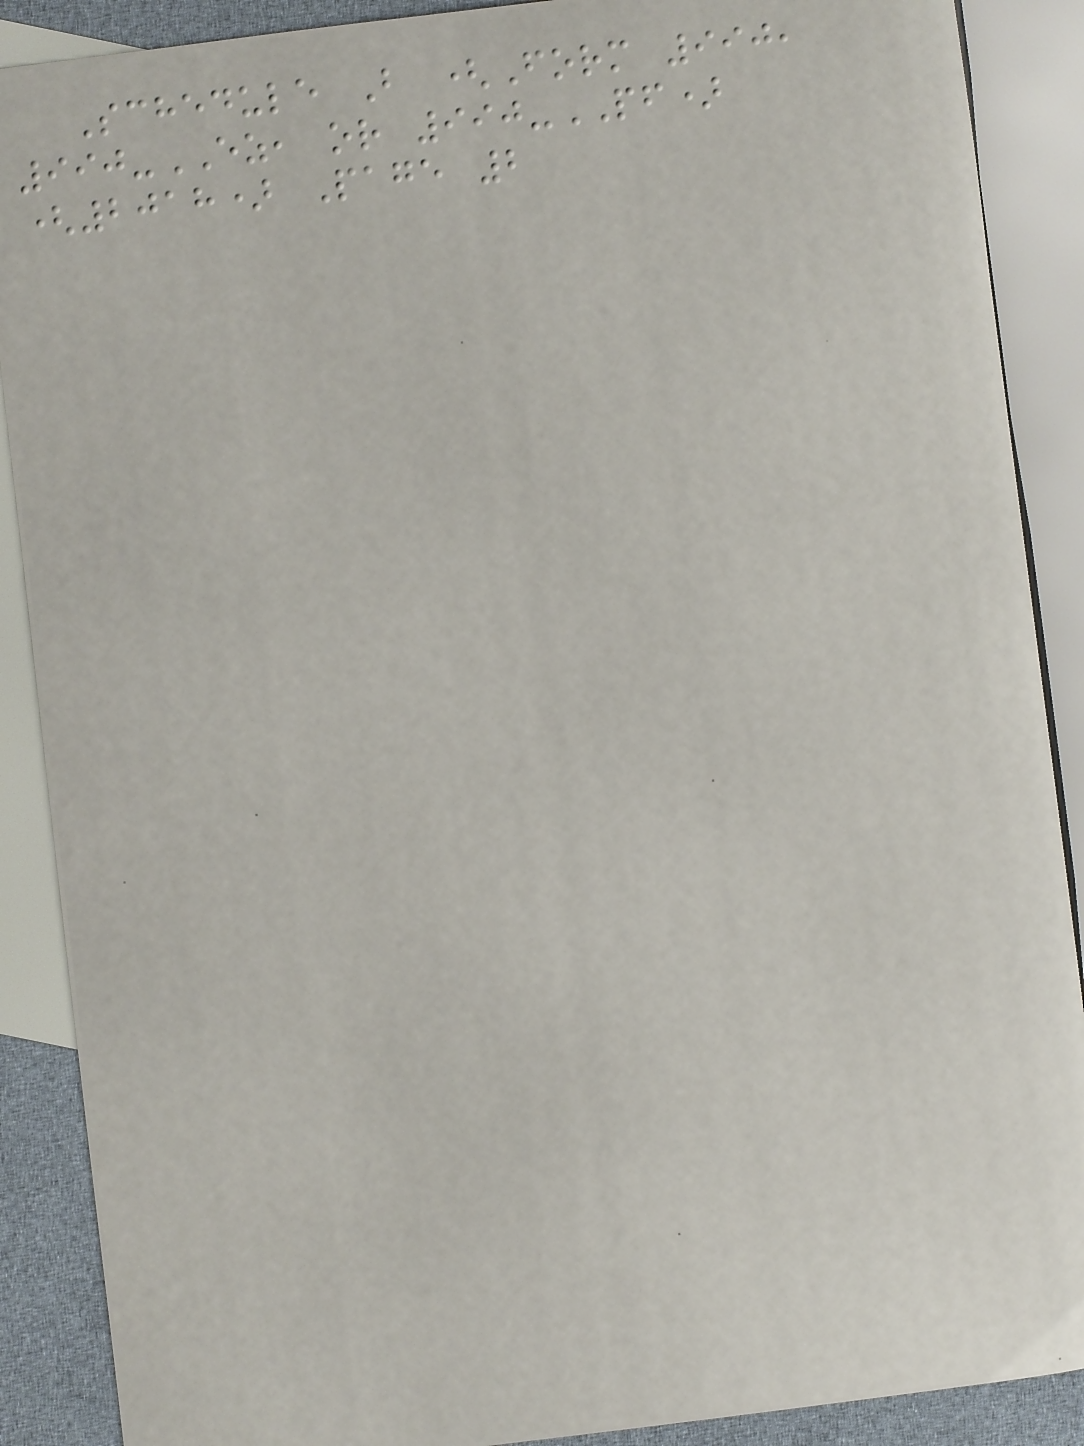Schedule B (Form 990,
990-EZ, or 990-PF)
(2018) Page 2
